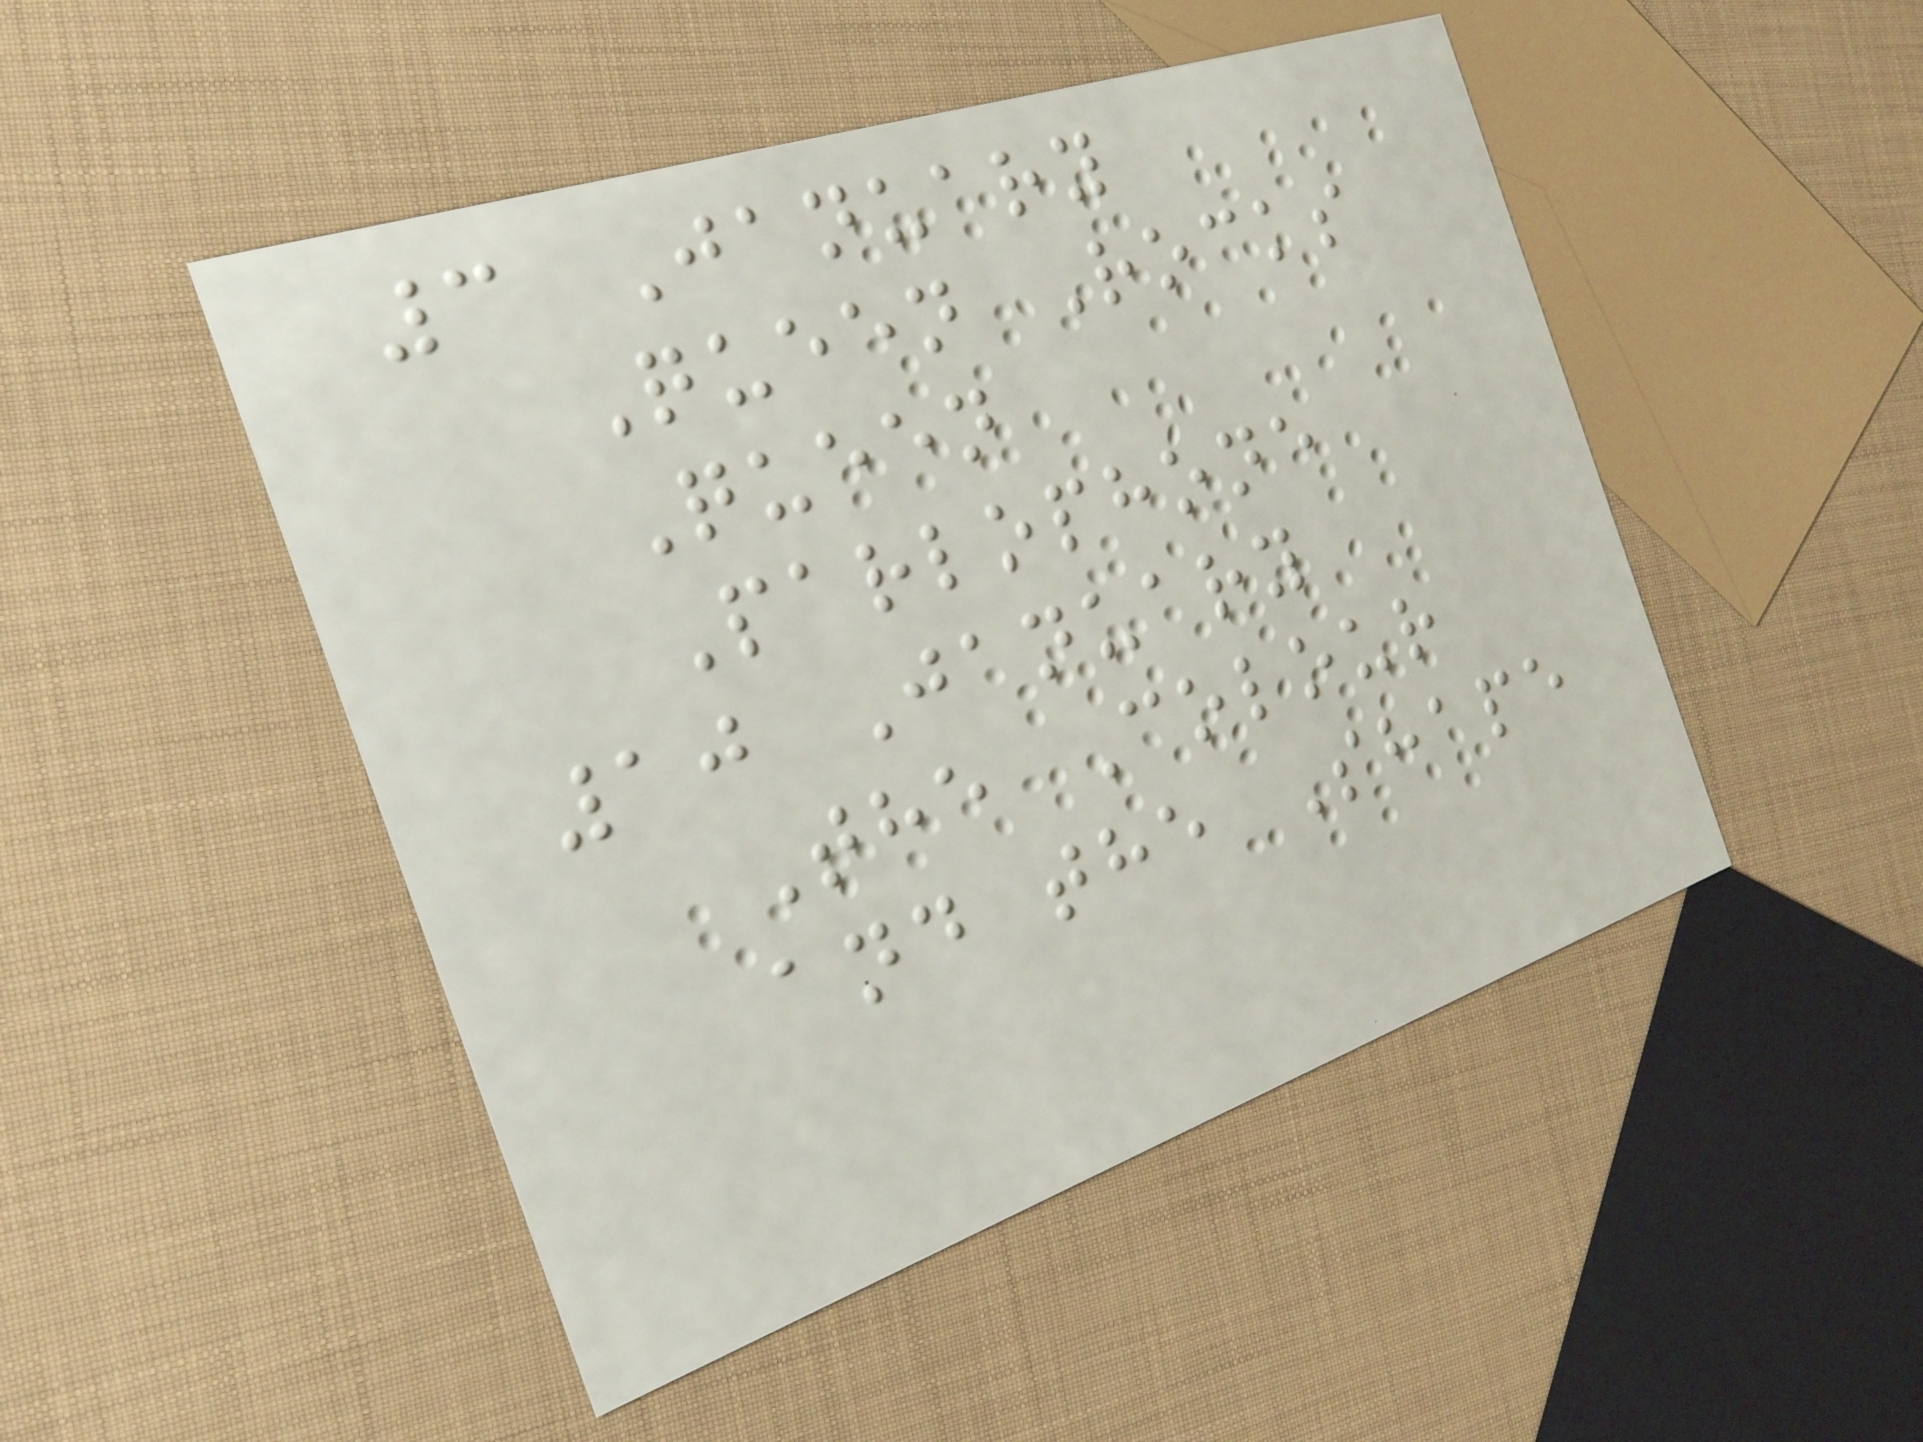3 January
Queen Rocks
Queen
Parlophone
10 January
The Colour
and the Shape
